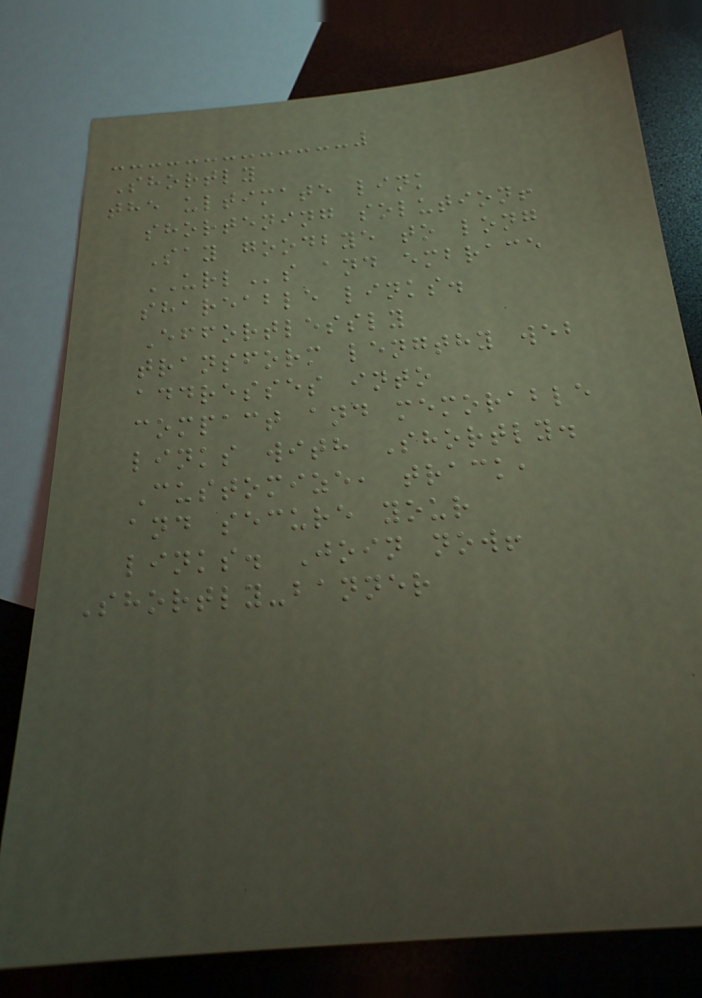Shortly
the ultimate link
shortening solution!
Say goodbye to long
URLs and embrace
shareable links.
Effortlessly
transform lengthy web
addresses into
compact and memorable
links with Shortly.
Customize, track,
and secure your
links. Join now!
Shortly-banner
